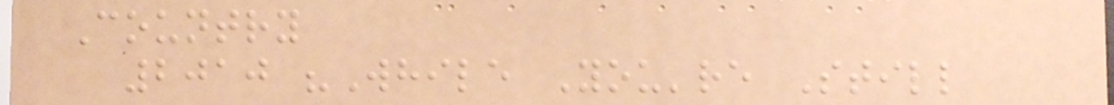Country
2010 "While You're Still
